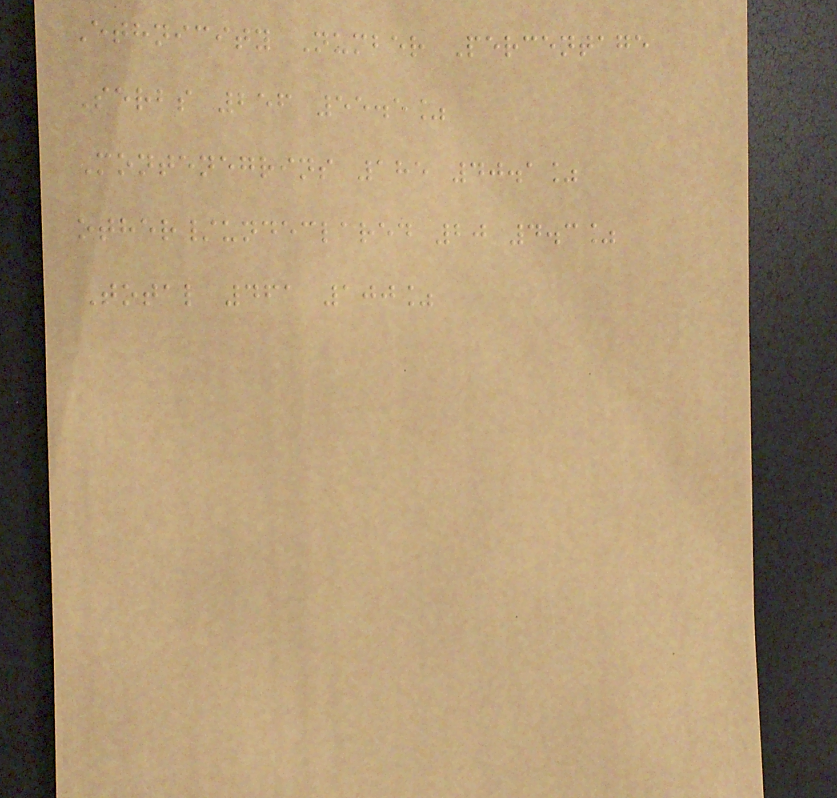Ethnicity Number Percentage
Serbs 256 55.5%
Montenegrins 185 40.1%
other/undeclared 20 4.3%
Total 461 100%
